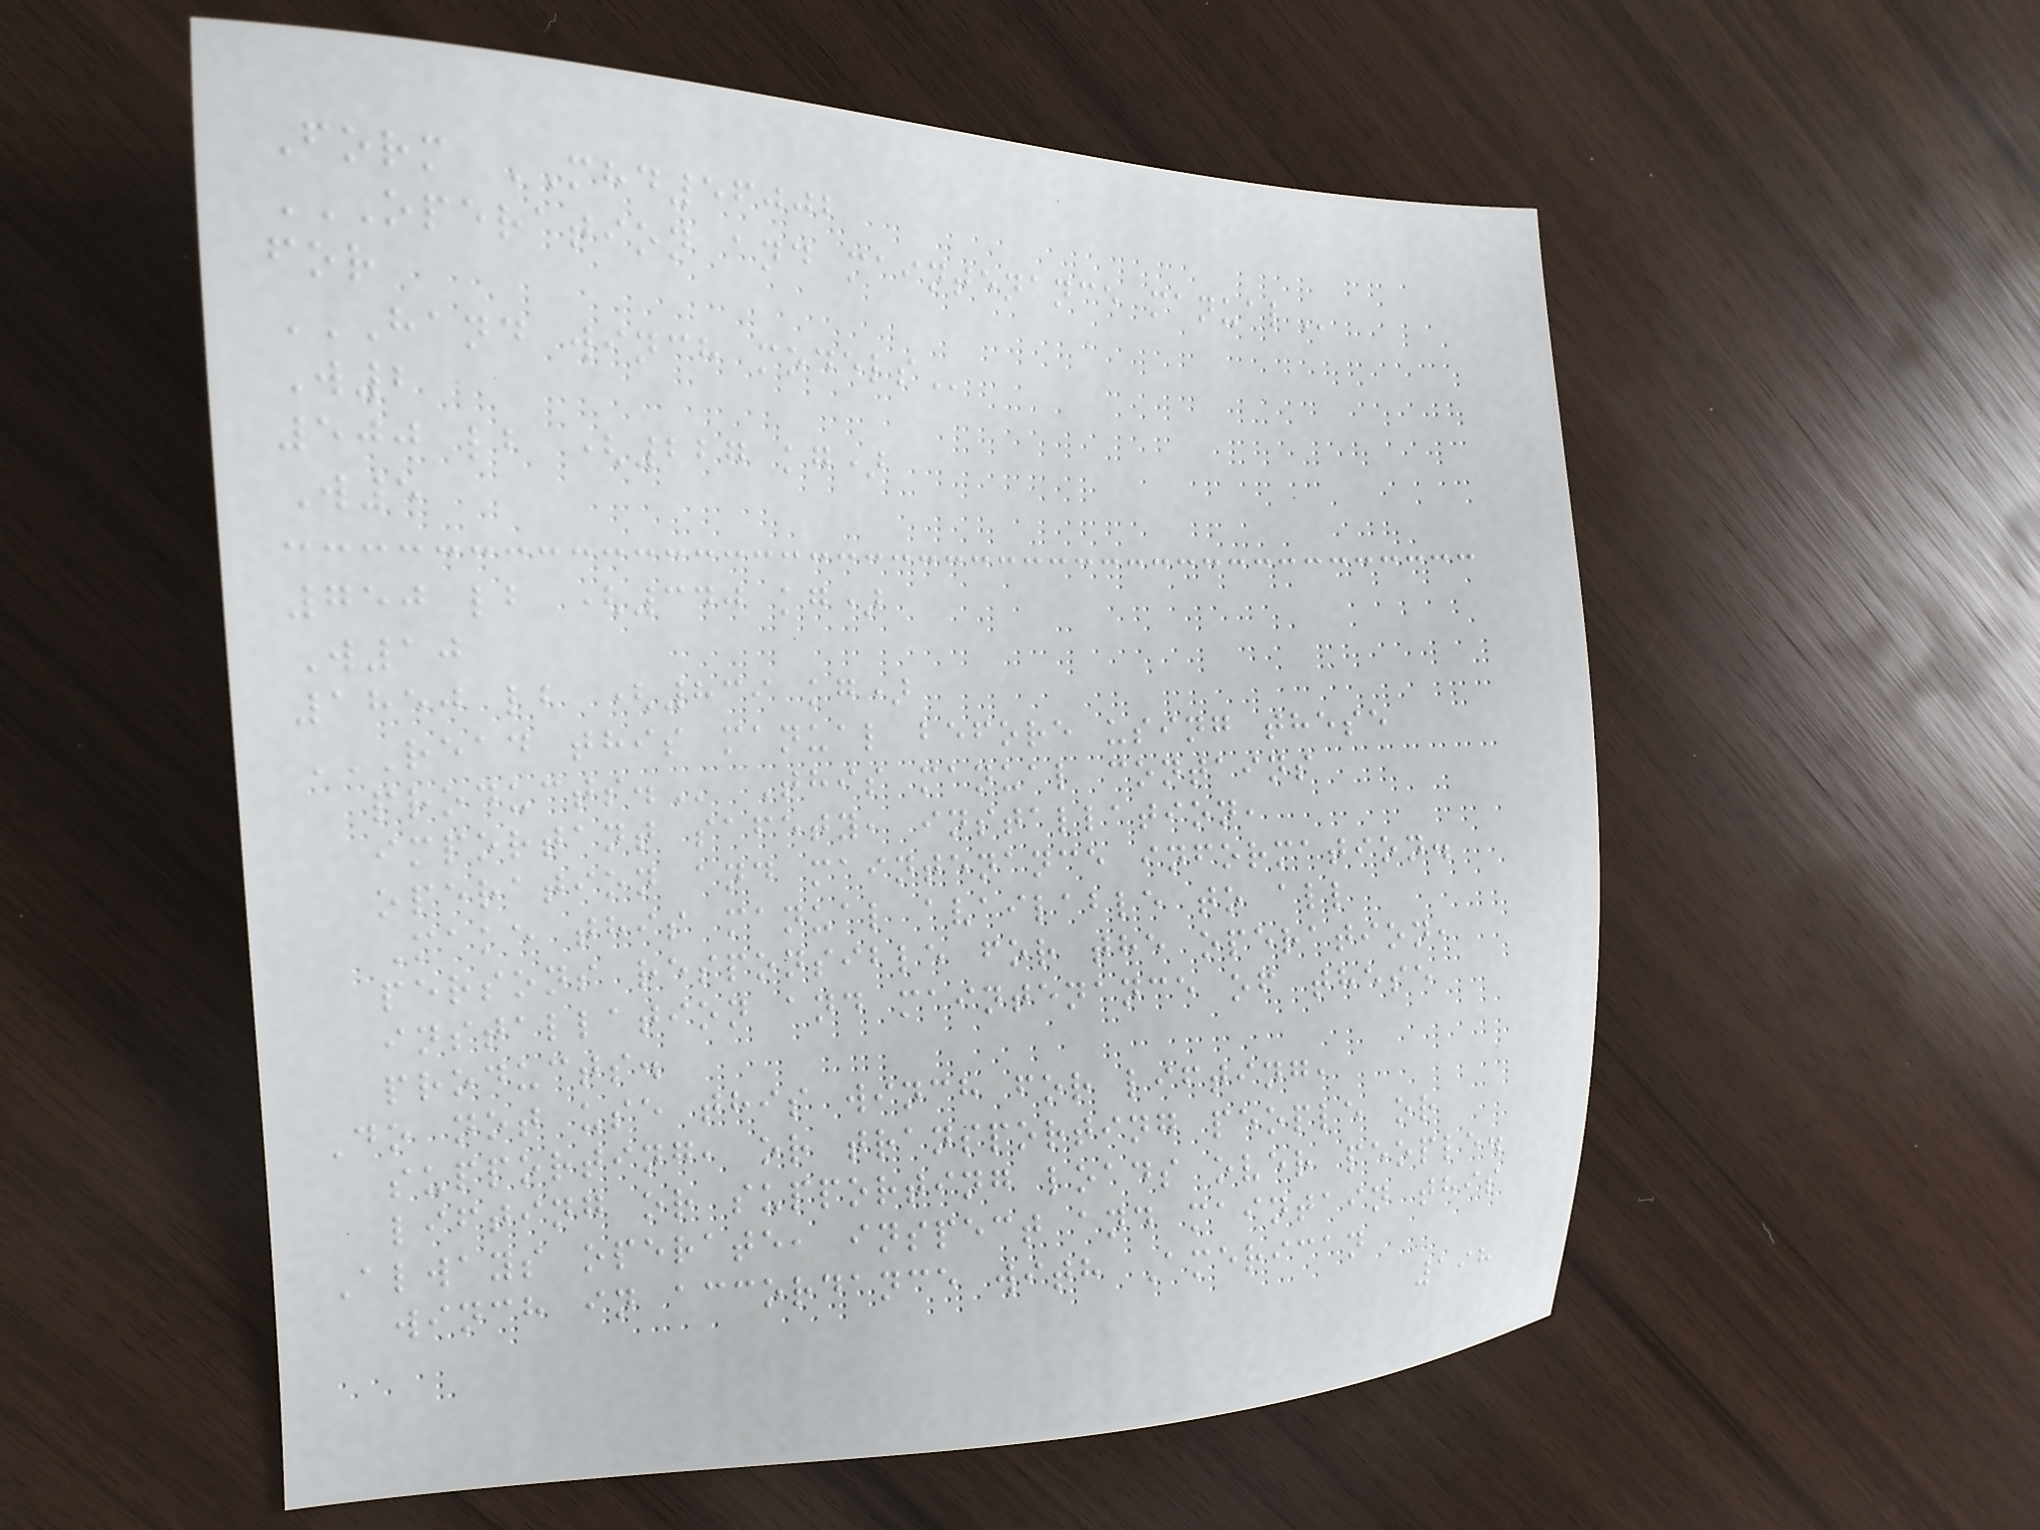Form MHD56002
OPERATION AND MAINTENANCE MANUAL
for
HAND WINCH MODELS
W2
500 lb (227 kg)
W5
750 lb (340 kg)
W10
1850 lb (839 kg)
READ THIS MANUAL BEFORE USING THESE
PRODUCTS. This manual contains
important safety, installation,
operation and maintenance information.
Make this manual available to all
persons responsible for the operation,
installation and maintenance of these
products.
Do not use this winch for lifting,
supporting, or transporting people or
lifting or supporting loads over people.
Always operate, inspect and maintain this
winch in accordance with American
198
